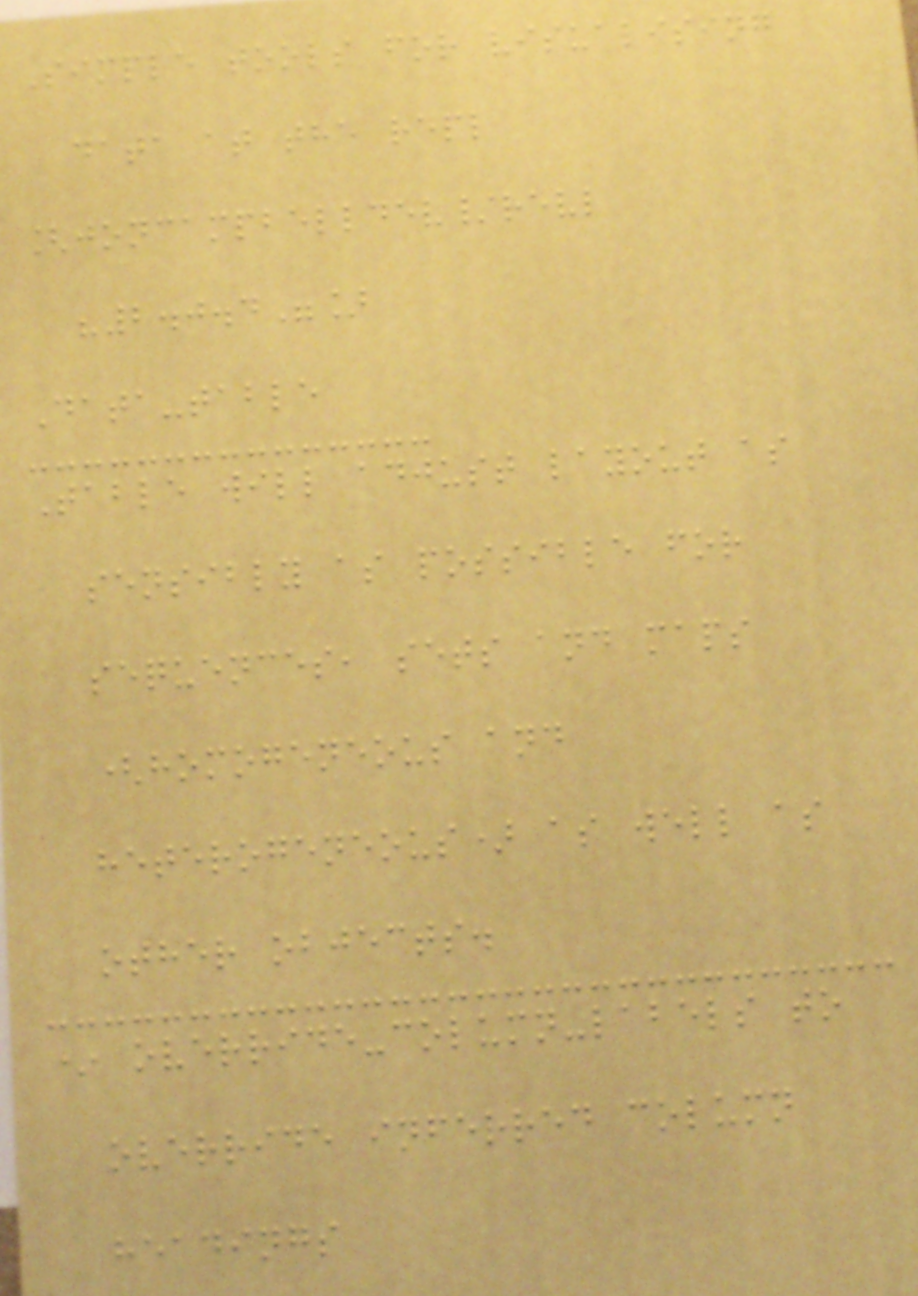Simple tools for visualising
data at the repl
[joncampbelldev/revl
"2.0.4"]
Data-table
Table will adjust layout as
sensibly as possible for
sequences, sets and maps
(homogeneous and
heterogeneous) as well as
other objects.
* override-column-labels to
override inferred column
headings
